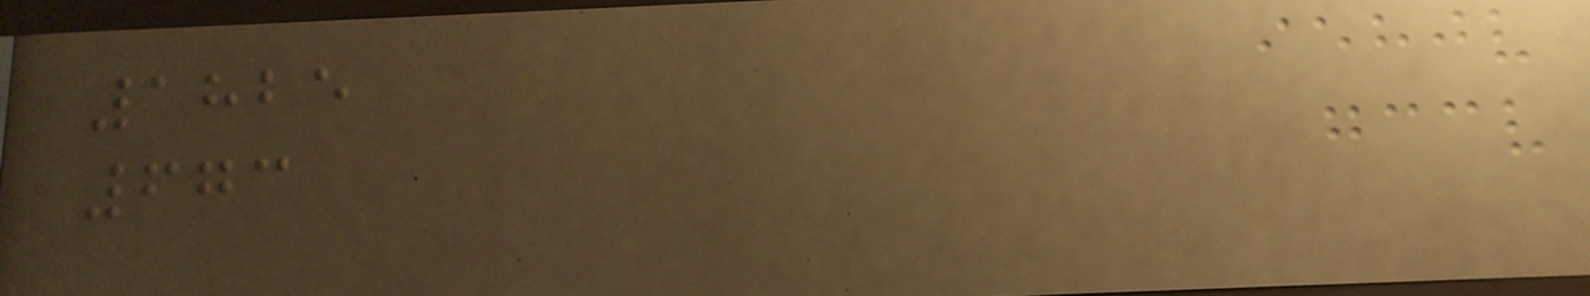1825
673
